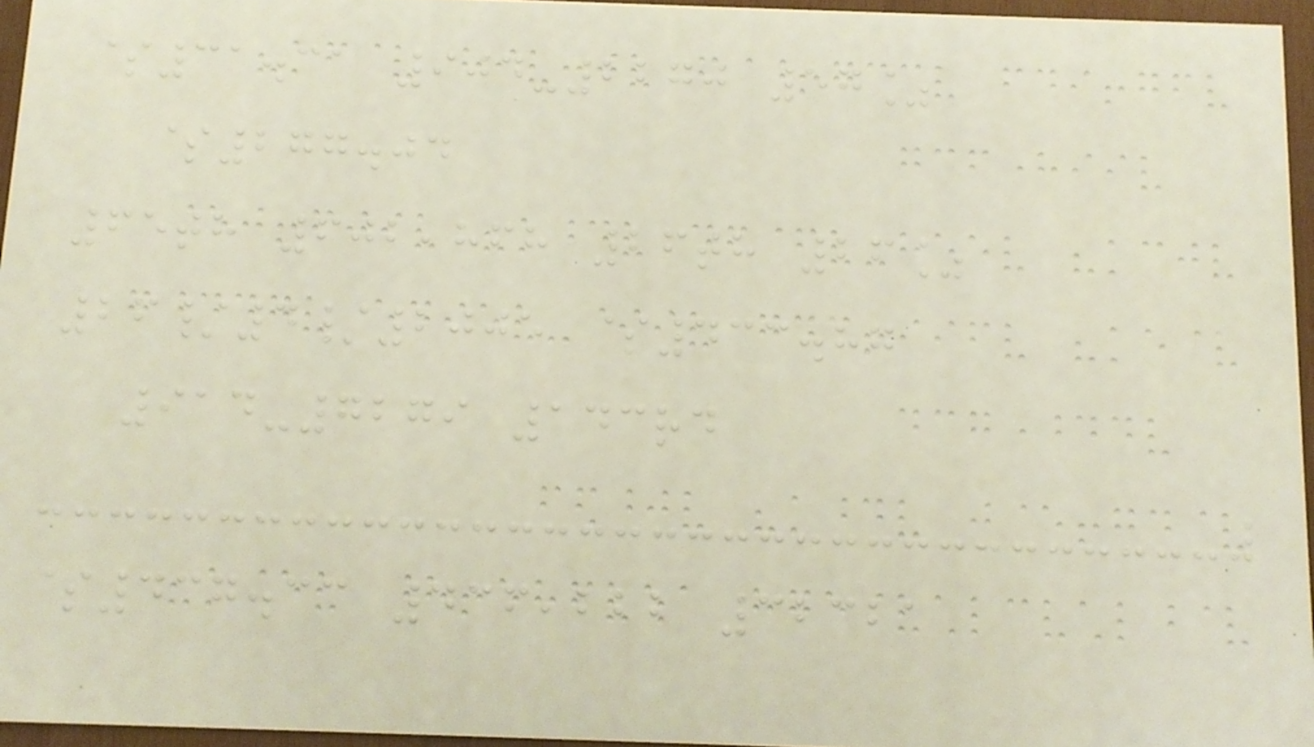$31.31 904-2270 57%
$277.04
65th 602,868 26th 26%
26/4/2005 $433.87
914-7279 143rd
$437.33 436,222 32321
